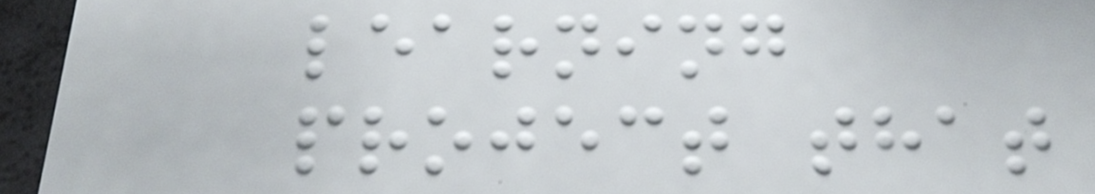learning
project that
